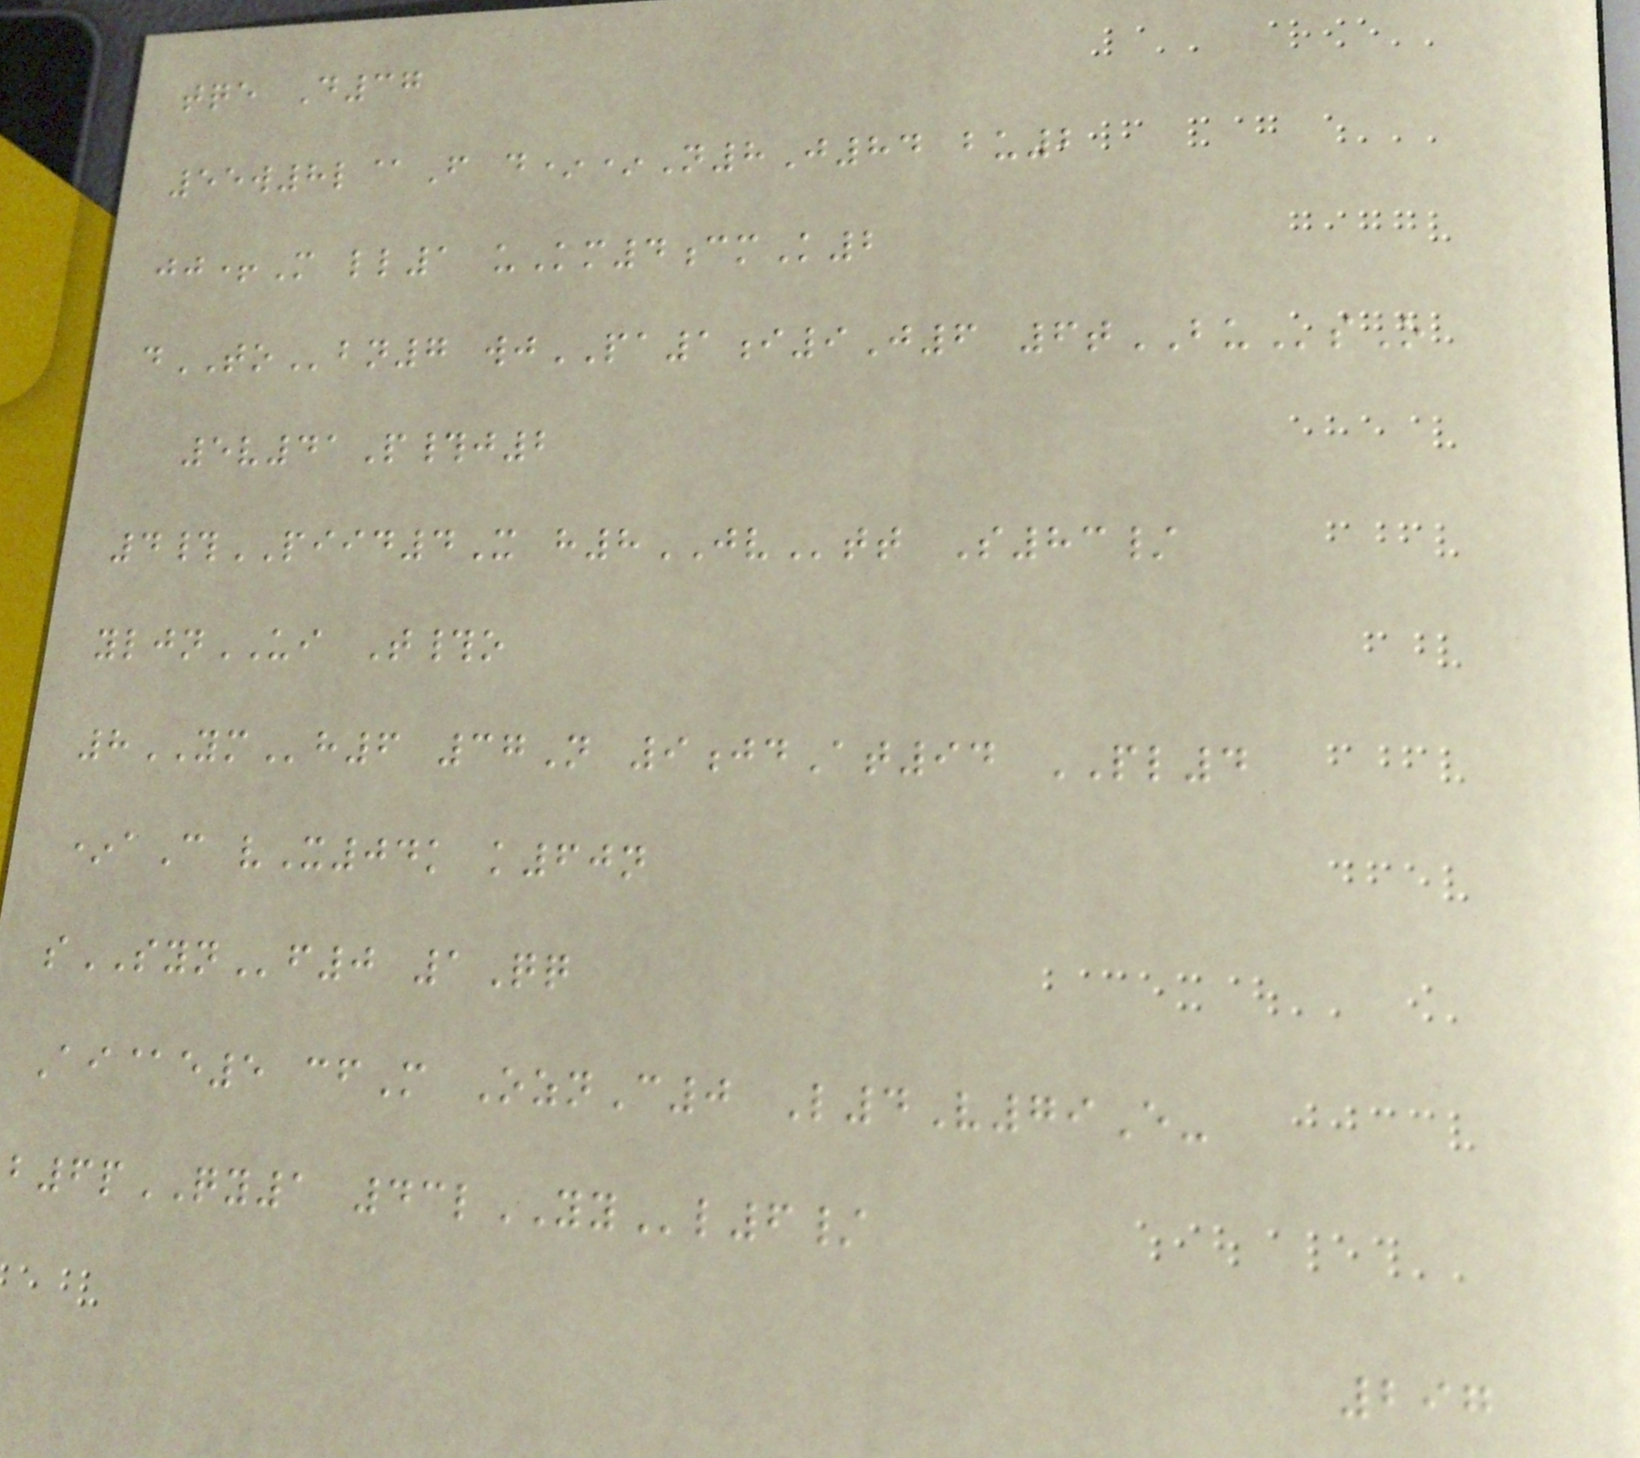tqe D37
55w8l@F d**N8J84 bu2
jj+M ll1 uKm4cmK2
dTObn7 wjPA1i9J6 6tBUsO
5v41P#j2
4#PIID4X h8JVtt S83/
yljnUI T#o
8YMh6 37N 9jdAt94 PL4
*aC vX04k k60n
sSYNf0 1Qq
Ai@e5 cfM OznC0 L4V79E-
b6pQY1 43lYYl6/
297
